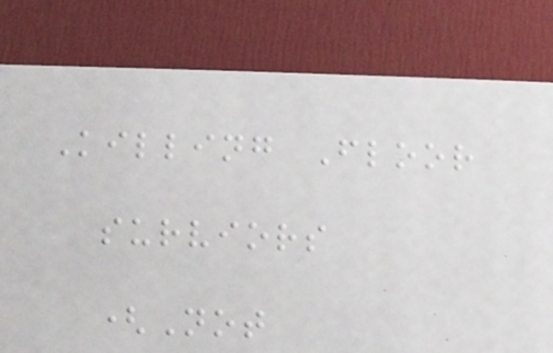Killing Floor
surviors
(Not
